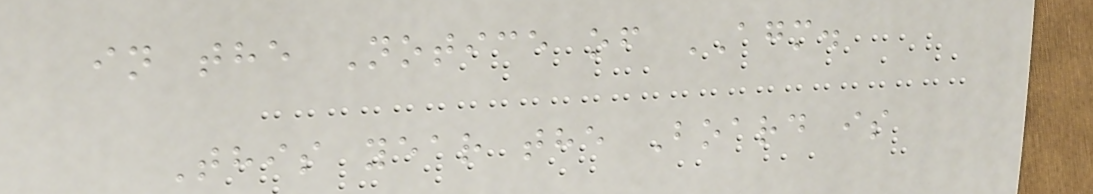in the Notice of AGM.
This year the Board is
